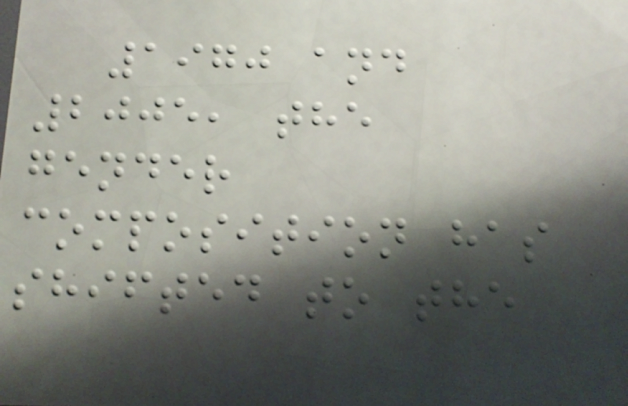1970 and
2005, the
gender
composition has
shifted to the
